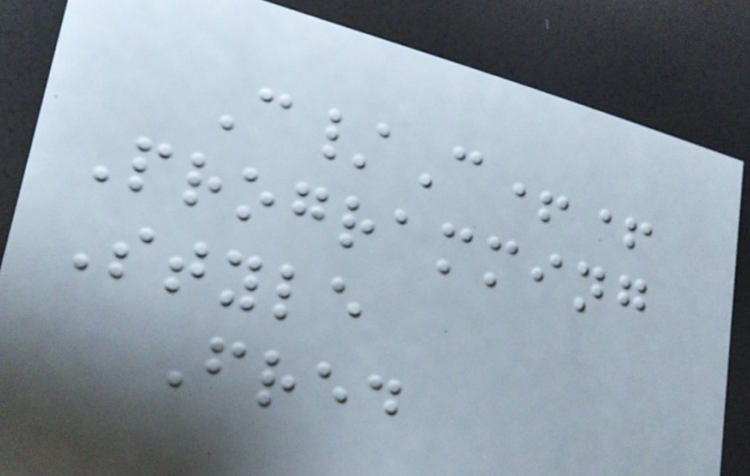C/C++
Programming
Style
Fred
